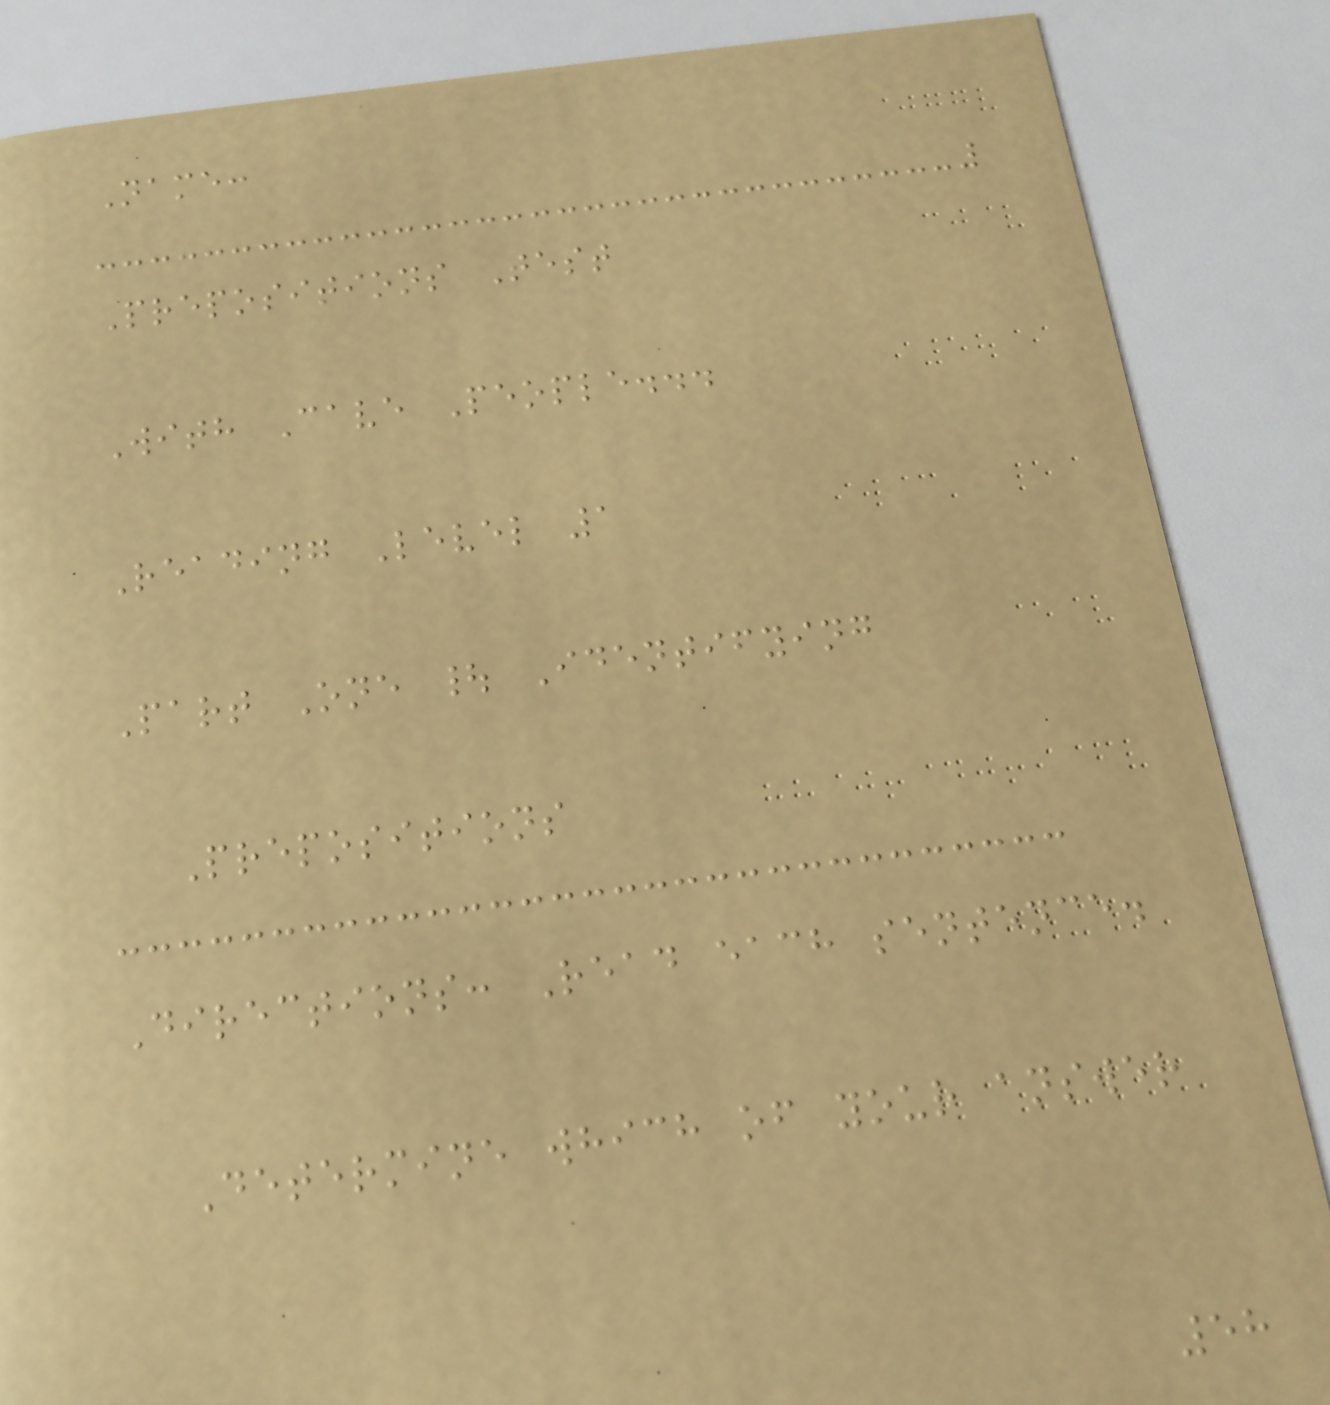Name:
Prepositions Test
With Cave People...
Reading Level 1
Part One | Identifying
Prepositions
Directions: Read each sentence.
Determine which of your answer
58
